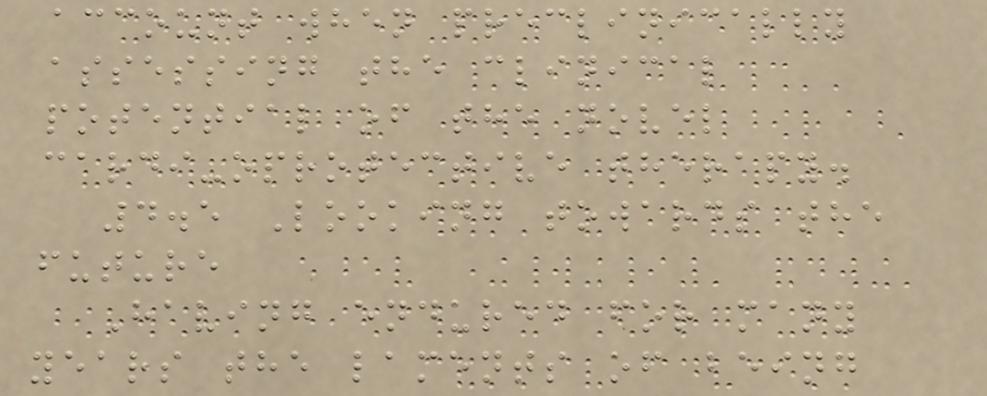account when preclinically
assessing the clinical
potential of the novel
cardi-oprotective therapy.
4.5 Looking towards the
future
Having endured for many
years the laments of being
